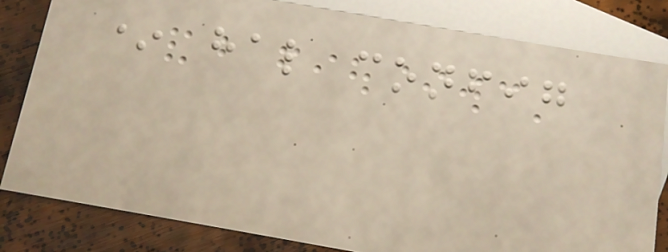* hal config
